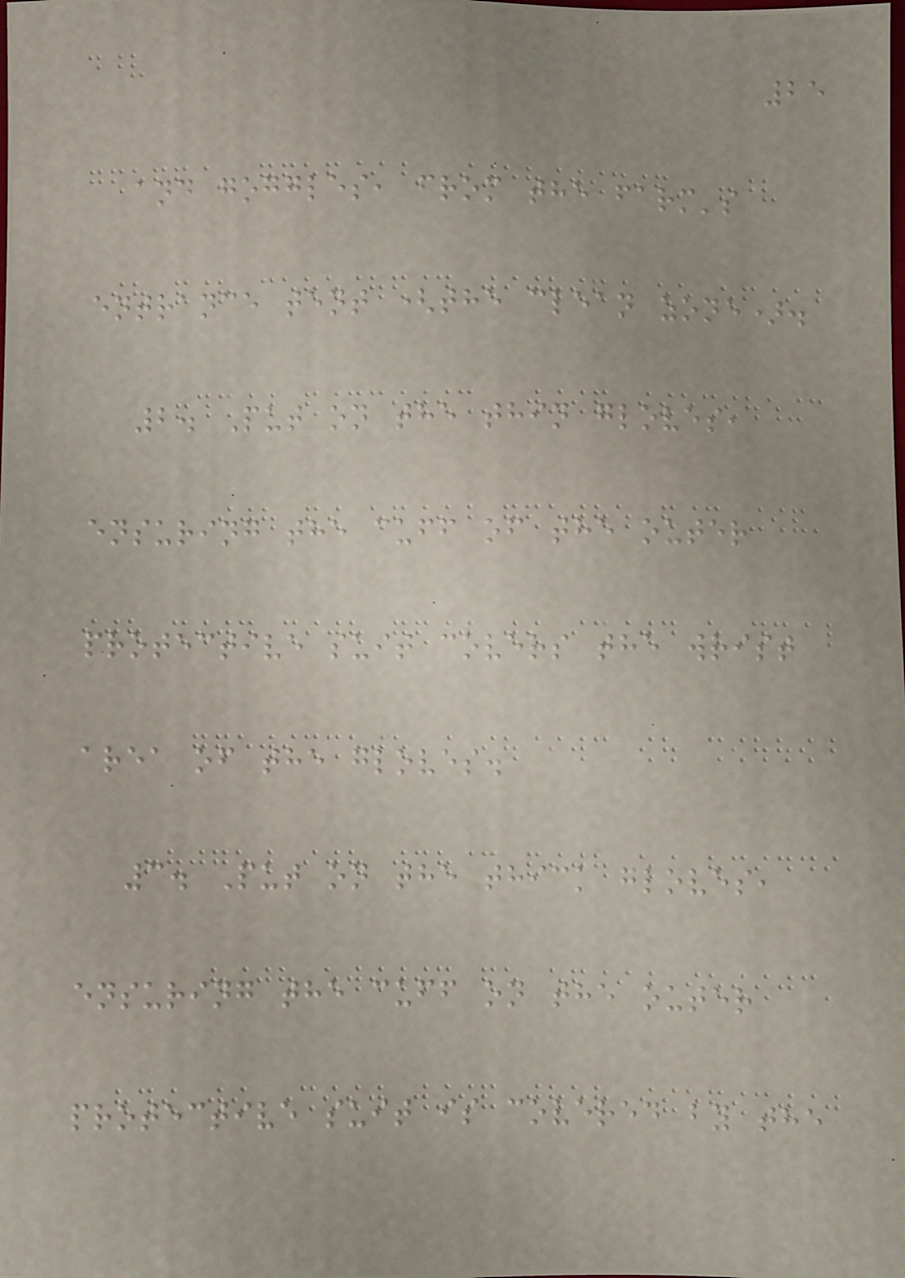25
and goggles, from the farm's
entrance tent (the clean zone).
2. Put on the thin gloves,
ensuring the cuff of the outer
protective suit covers the wrist
area of the gloves.
3. Put on the thick gloves,
ensuring the cuff on the outer
protective suit is covered by the
